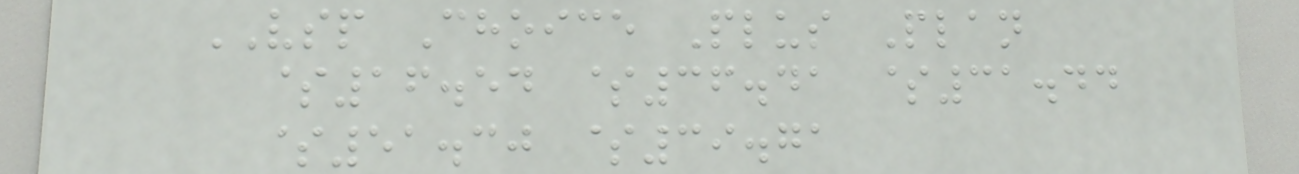VSP Choice Plus Plan
$16.54 $36.41 $31.44
$51.30 $39.71
